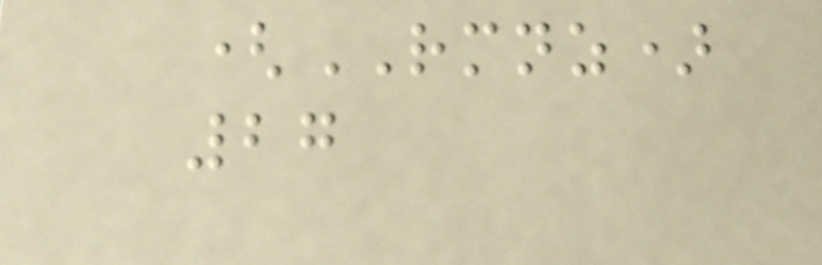(RMNZ)
27
